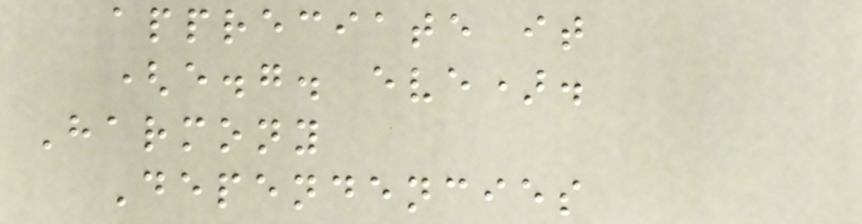appreciate it
(e.g. eve).
Harmony
Dependencies
